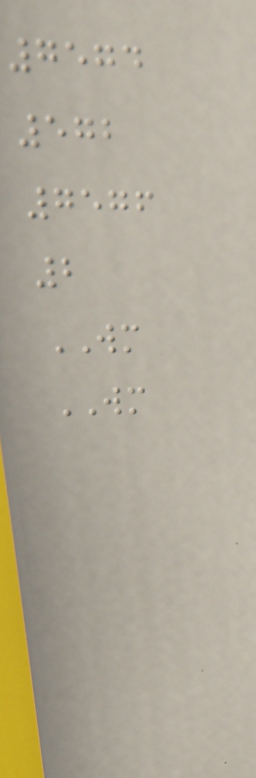7574
572
7576
2
WM
WM
